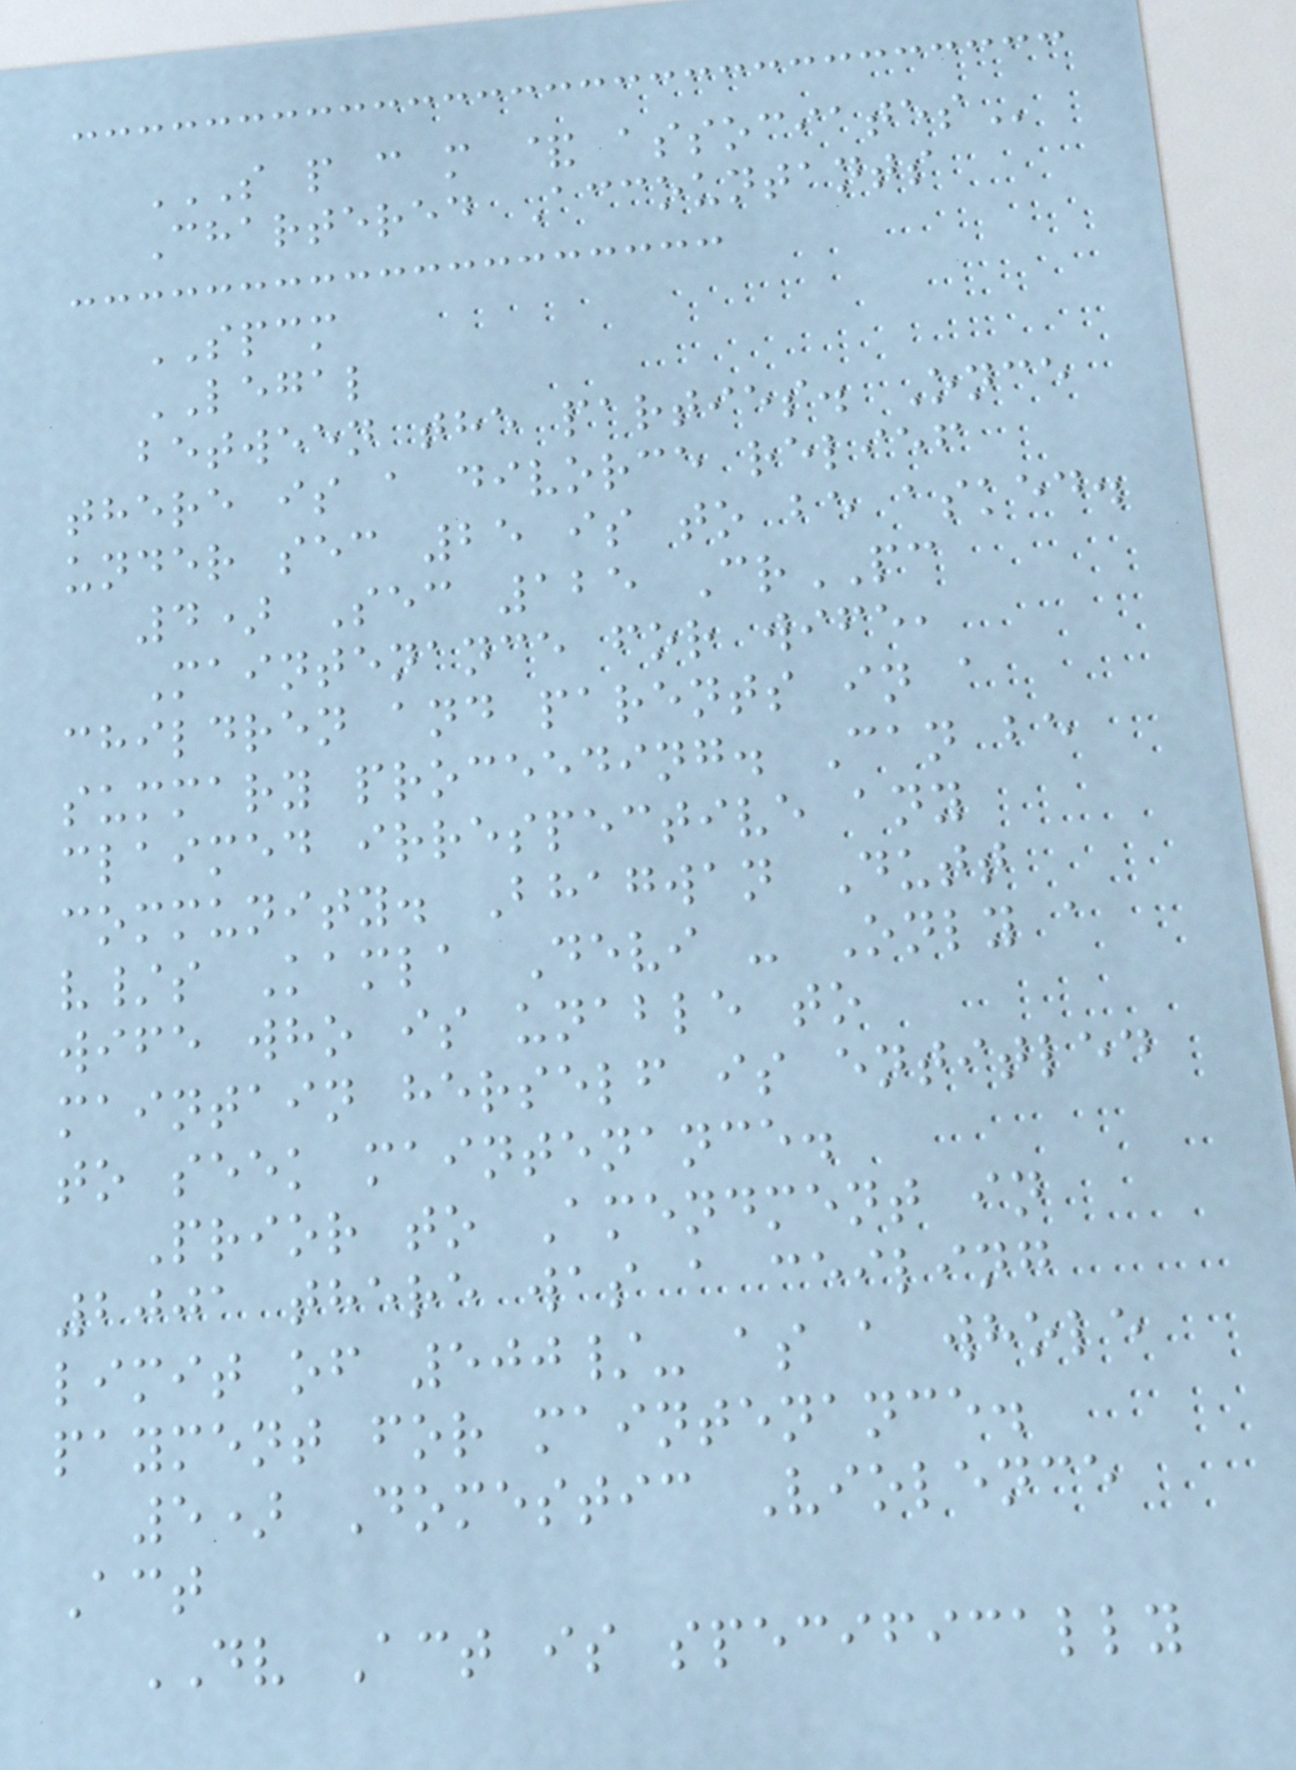S P C M & ASSOCIATES
Chartered Accountants
SPCM
LEGAL
between the parties. Once
there is a divorce relief
under sec 25 is to be asked.
4) Sec 125 CrPC
Maintenance for wife,
children and parents in a
summary proceeding. Can be
claimed irrespective any
community. Bhagwan Dutt
v/s Kamla Devi - Only a
wife who is unable to
maintain herself is entitled
to seek maintenance.
Prior to Amendment in
2001 there was a ceiling
limit of 500/- as a whole
payment for maintenance.
5) Domestic Violence
Act
DV Act is specifically
